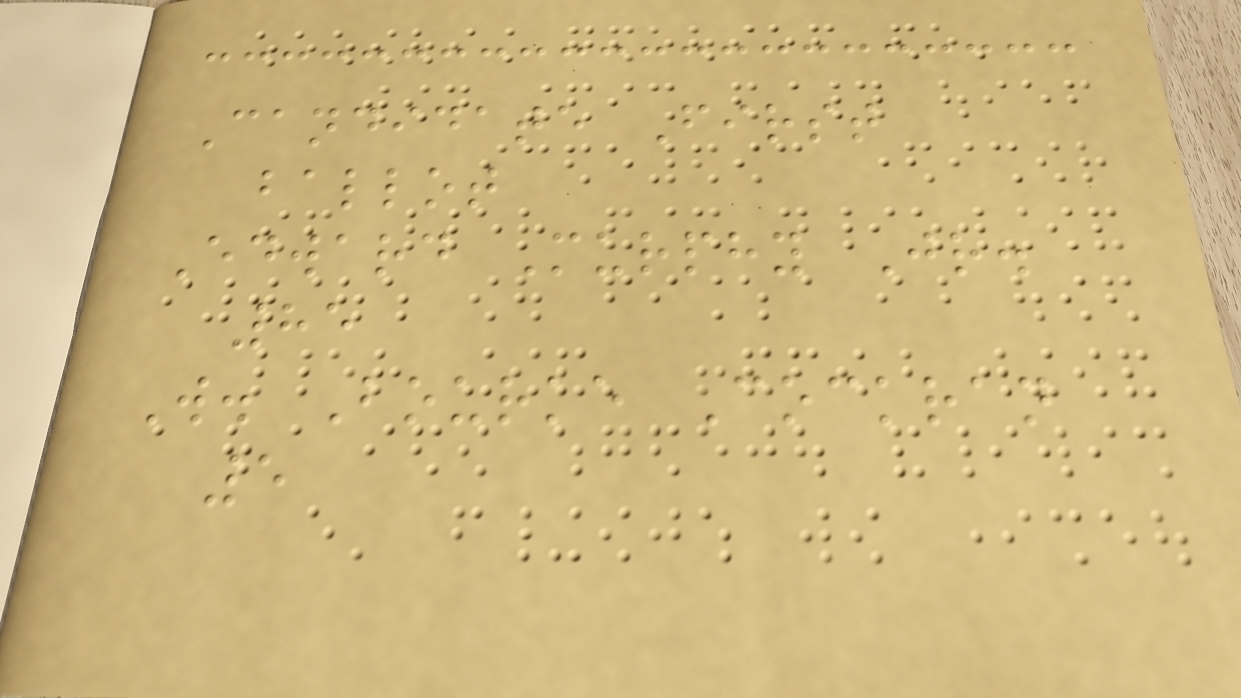Candidate First
ballot
Edward Murphy Jr.
85
W. Bourke Cockran
5
